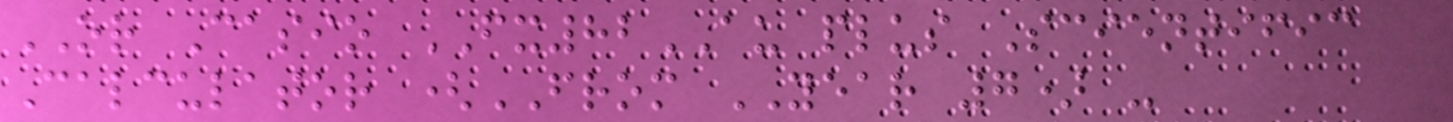OR Casio FX82AU plus Scientific
Calculator (FROM YEAR 7) -
